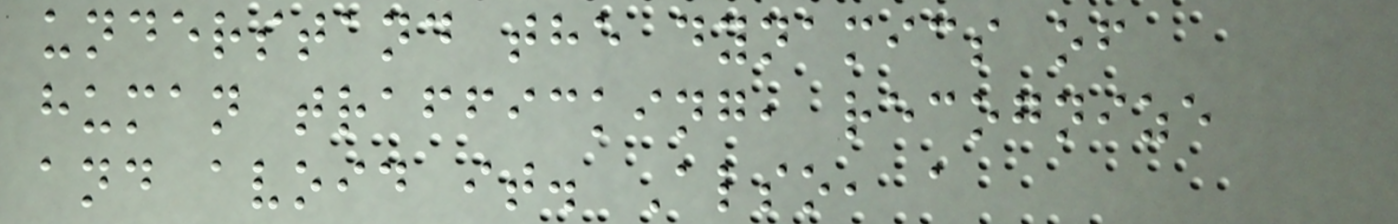understand the dynamics of
human trafficking, recognize
and avoid it. Also, a
